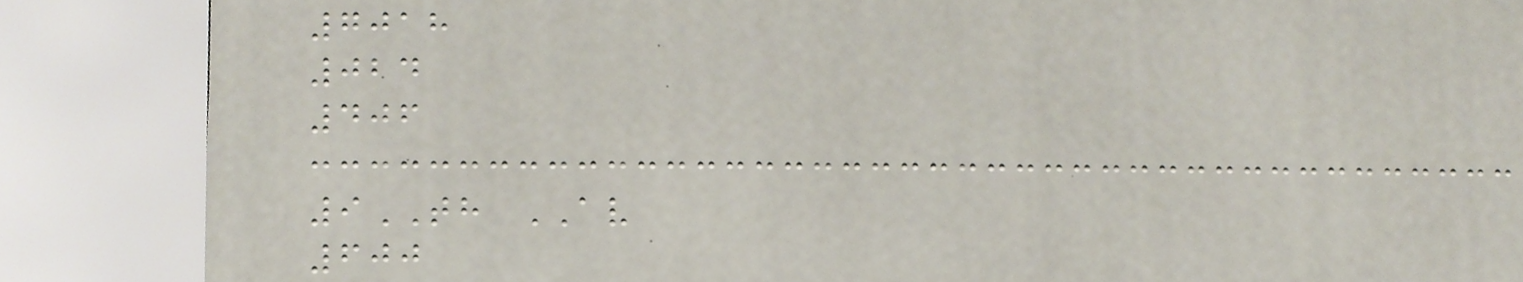7018
024
406
9TH AV
600
